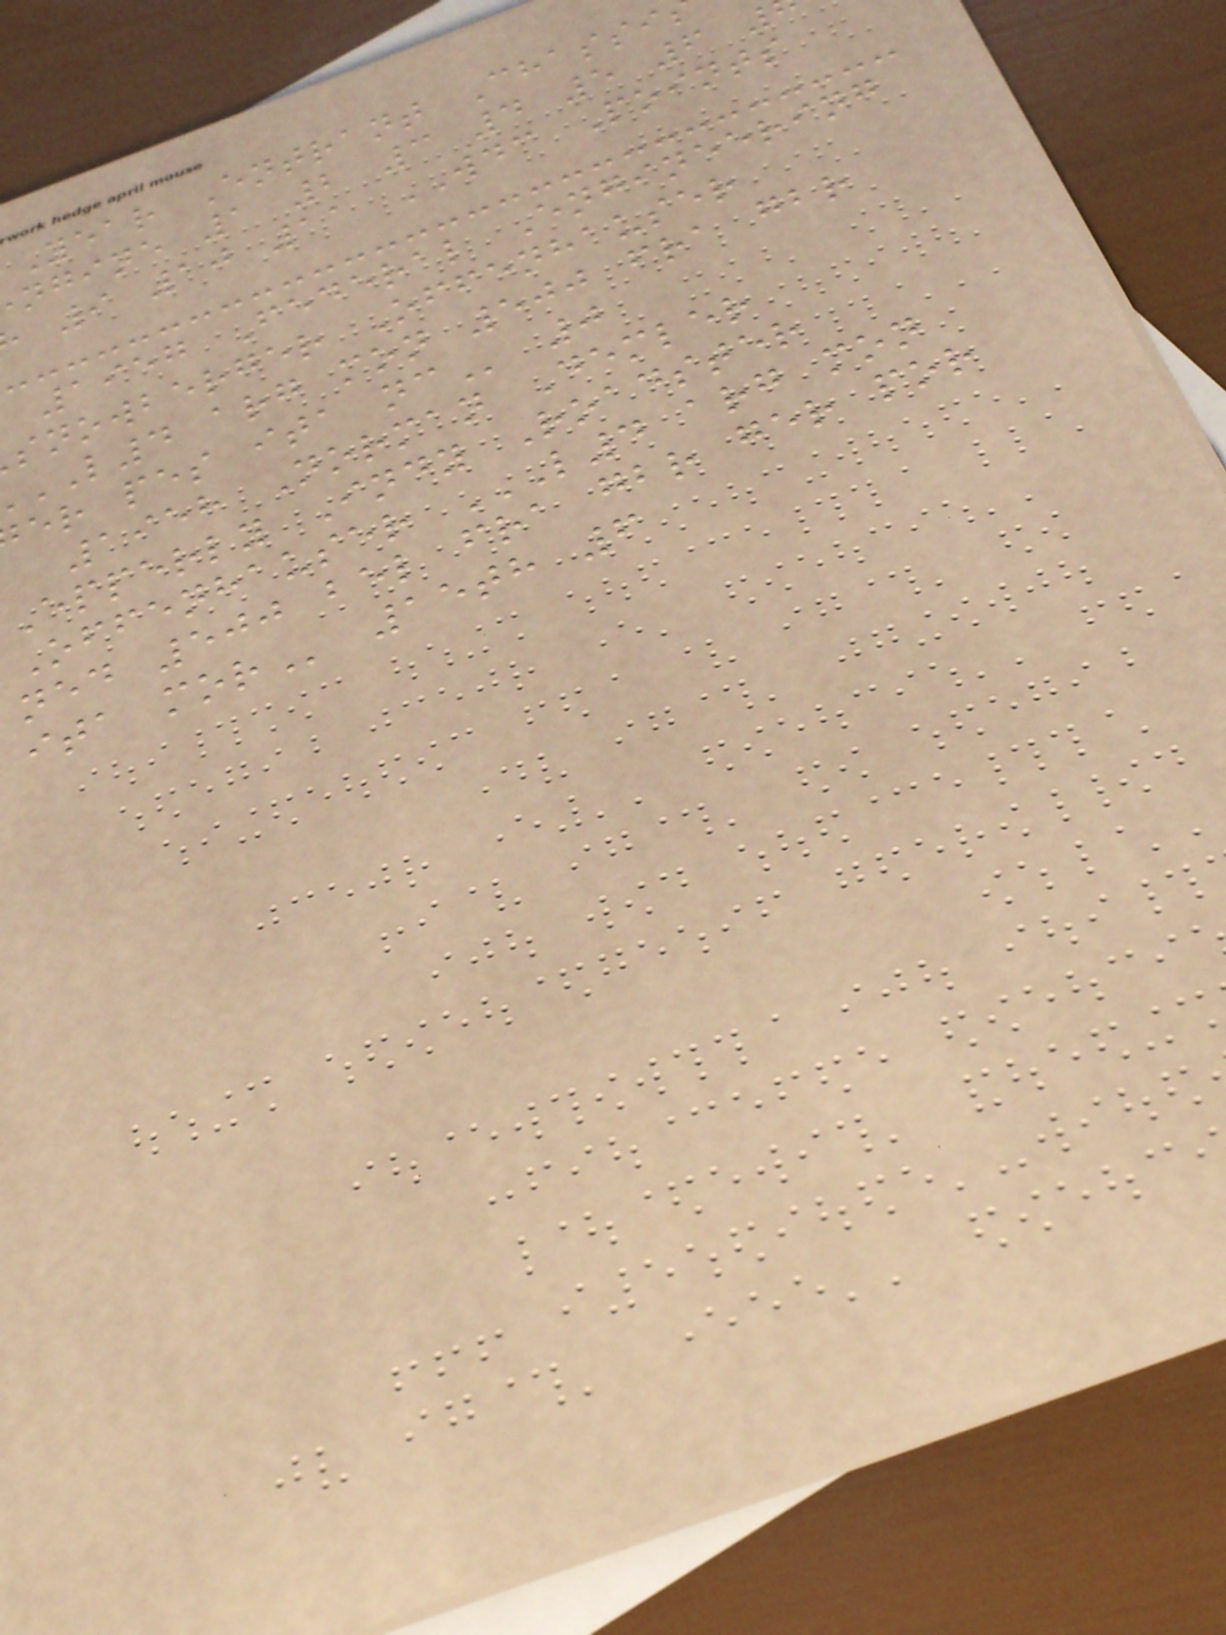Year Entrant Chassi
ngine 1 2 3 4 5 6
9 10 11 WDC Points
1957 Federal Engineering
snowberger Offenhauser
L4 arg mon 500 fra gbr
er pes ita
1958 Norman Demler
Epperly Indy Roadster
Offenhauser L4 ARG MON
ned 500 bel fra gbr ger por
